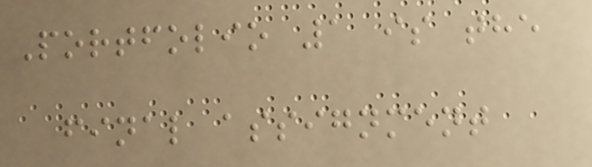Portfolio 1 is the
final assignment
